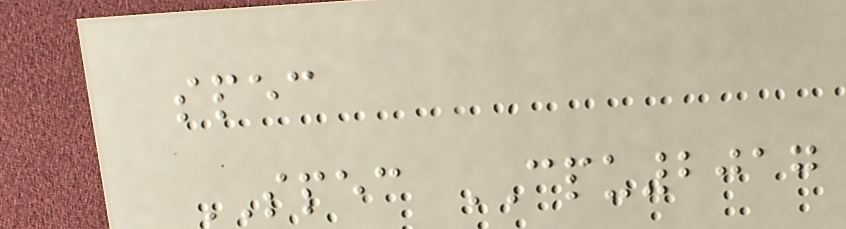spec
SPEC CPU2017
